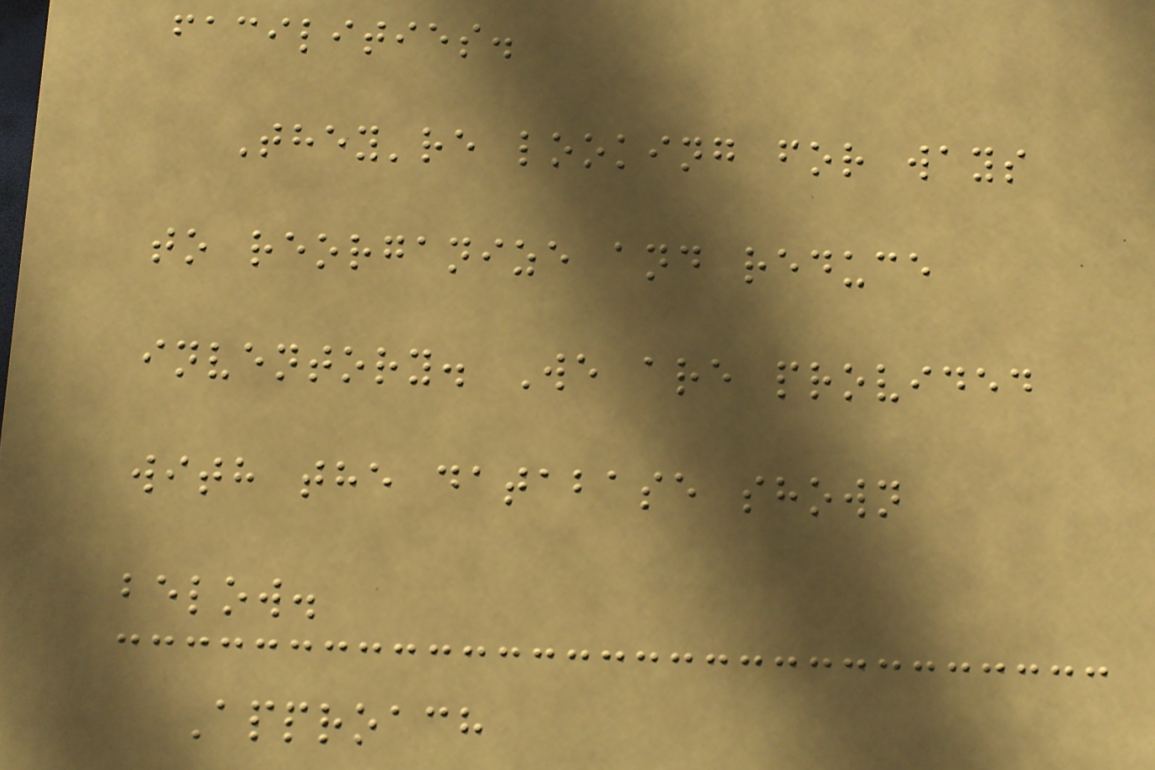facilities.
They're looking for ways
to reorganize and reduce
inventory. We are provided
with the database shown
below.
Approach
